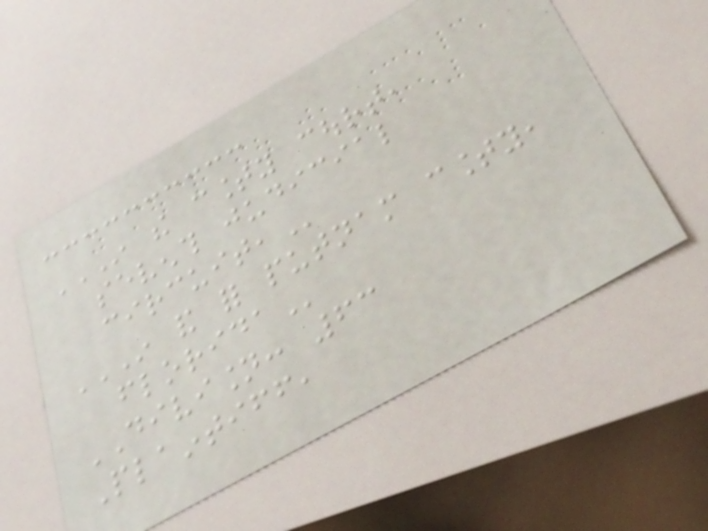IN THE COUNTY COURT,
SEVENTH JUDICIAL
CIRCUIT,
IN AND FOR PUTNAM COUNTY,
FLORIDA
DIVISION: 63
Plaintiff,
